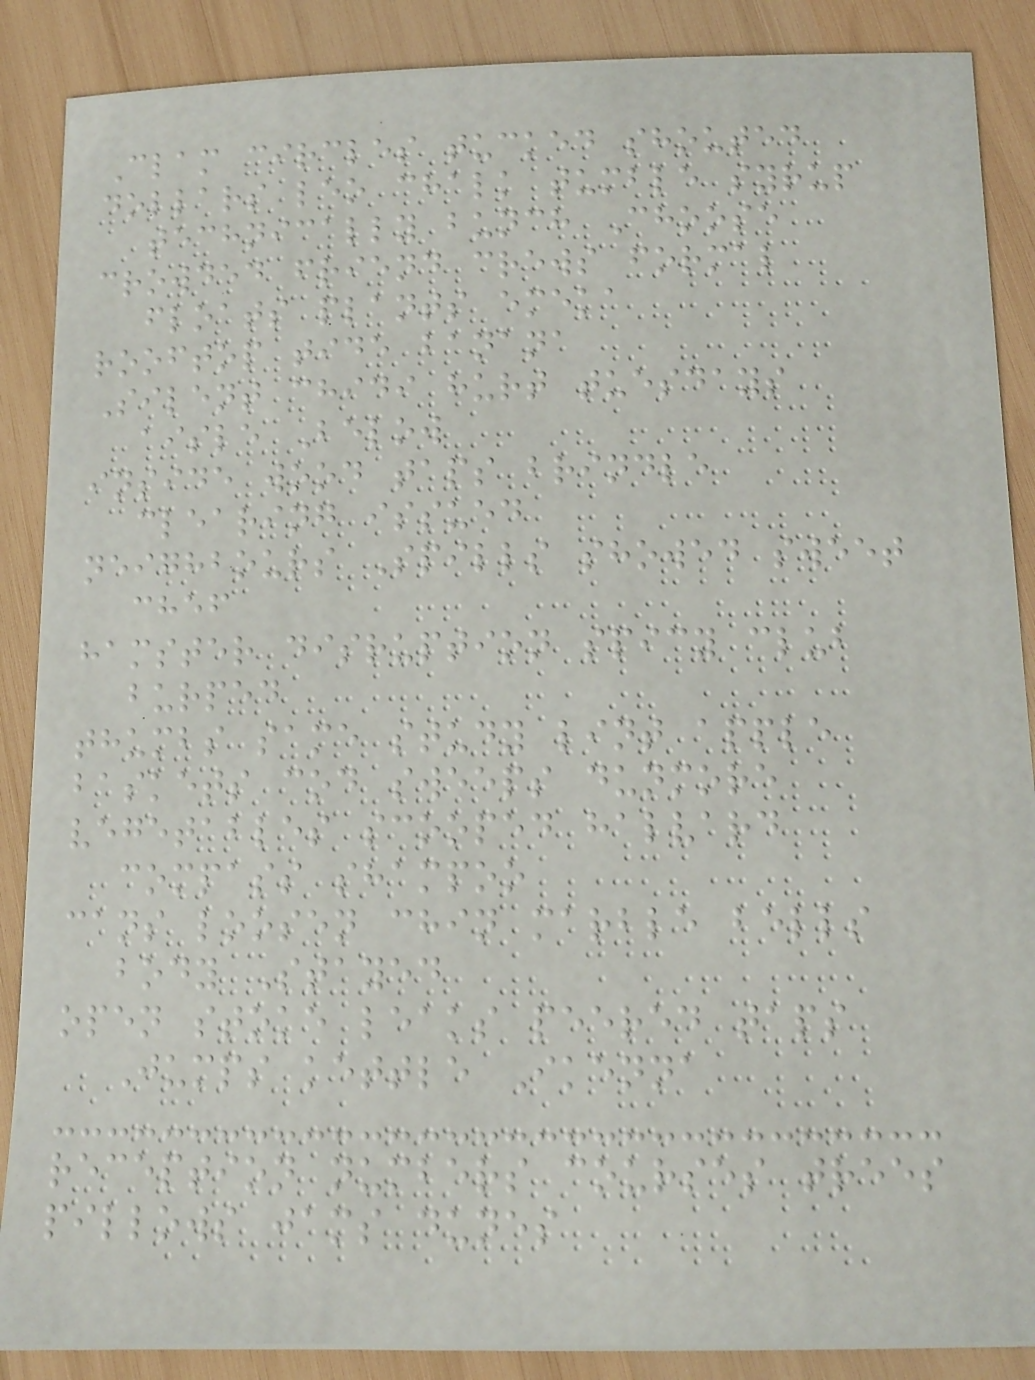Clam circles tucked shouted
dollars leo chalk tumble syrup
technically bunch Choose
crowded friend crews formal
floats plants emeka
rooftop tide banana
Silent chidi hurt tuesdays
aisle Below
inside wood taps brindle
clearing issued
neighbours Spills showed sweet
chef
hamster disruption spicy club
burped
thumbs same study lint apple
baskets cod sweeps dunmore
vegetables scooped halvard
compass shampoo
cans loosen chin marble bells
body Stayed
open stoke leaks peered taps
Jumps kettle Ikenna
reception numbers courses trees
pillows jams dunes
